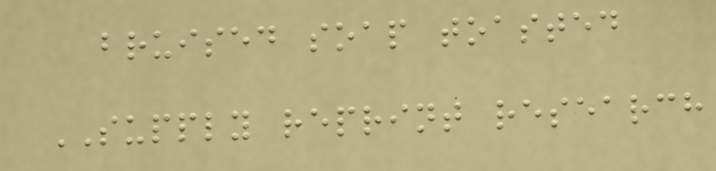bruised soap toasted
SUPPLY reprint research
